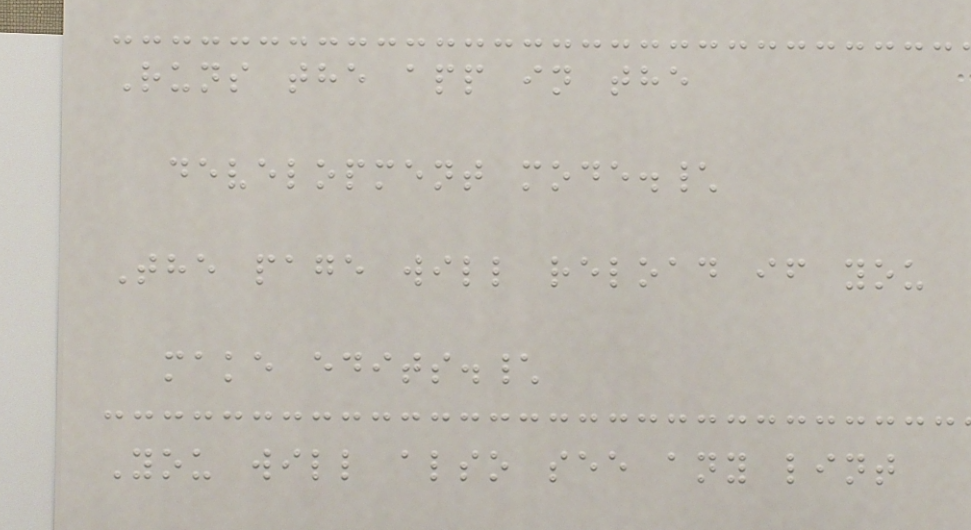Runs the app in the
development mode.\
The page will reload if you
make edits.\
You will also see any lint
